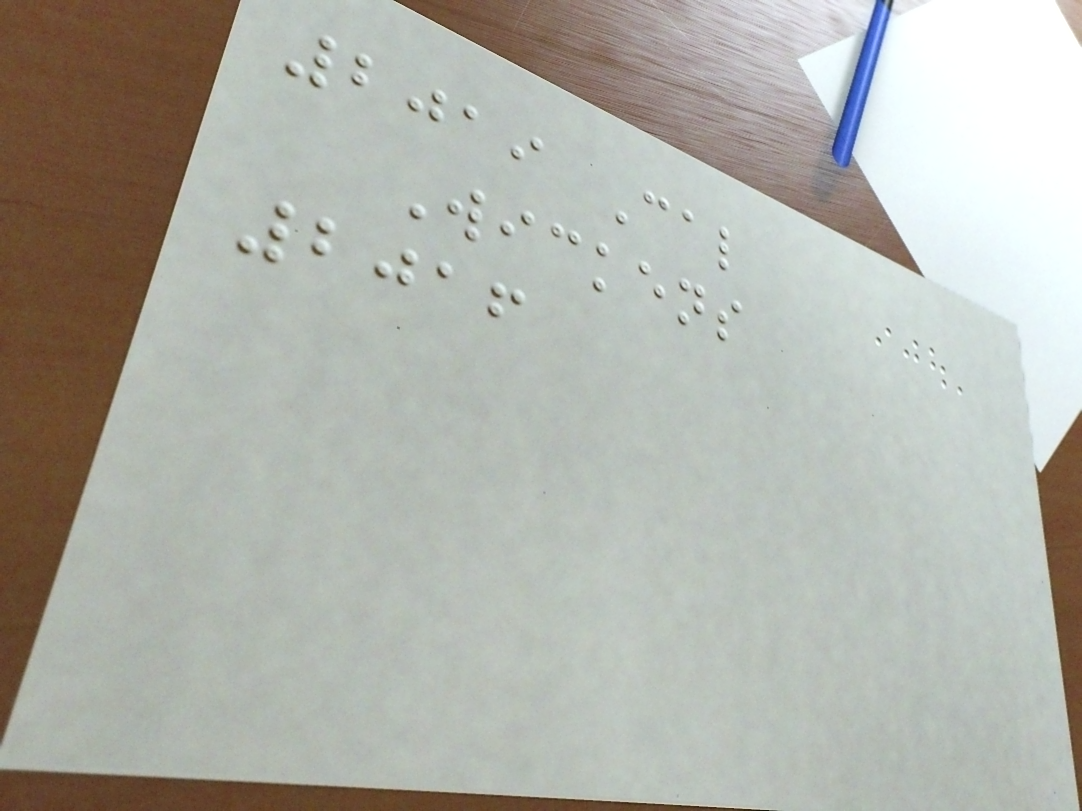2019 Cal
Wickens
2016
